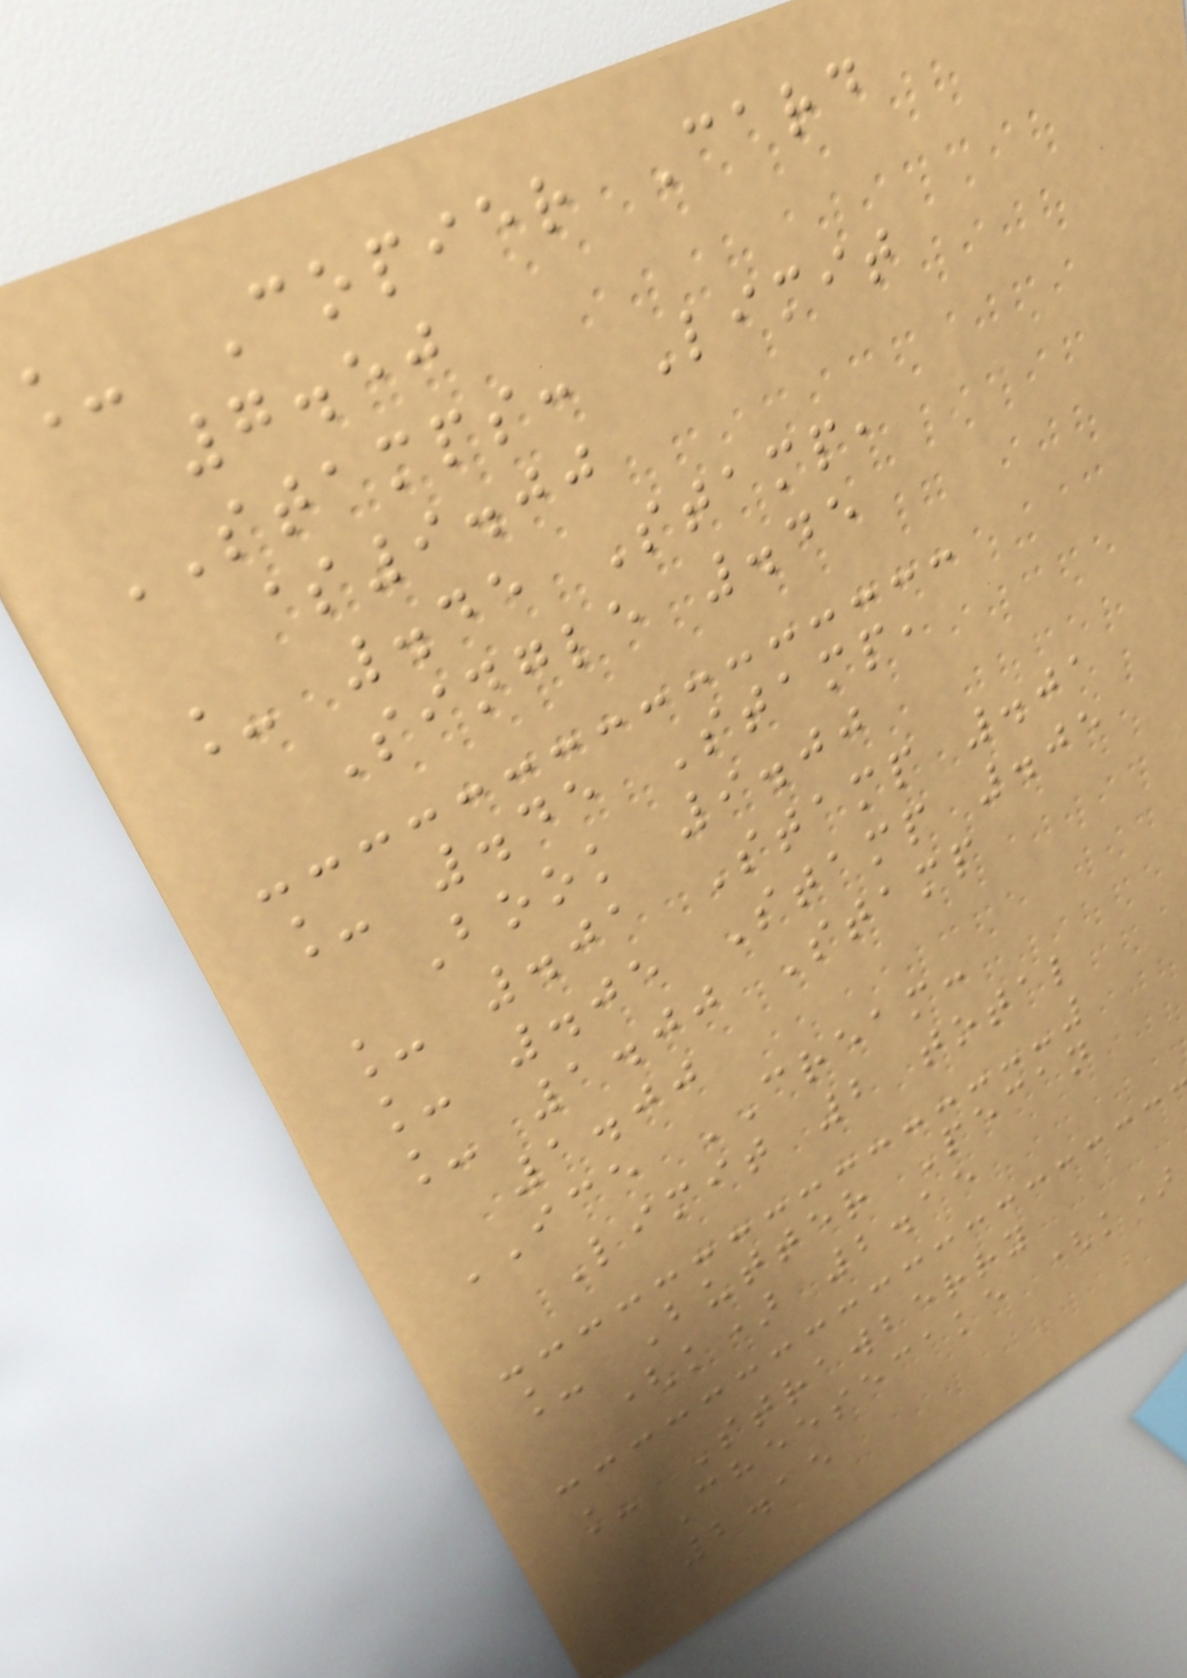_ Copier Card
7.50
STAMPS: Limit
$9.00
_ .45 Stamp,
Single .45
_ .45 Stamp,
Book 9.00
_ .01 Stamp .01
_ .05 Stamp .05
_ 1.00 Stamp
1.00
ICE CREAM:
Limit 2 total
_ Butter Pecan
(k) 2.15
_ Strawberry
Cheesecake (k)
2.15
